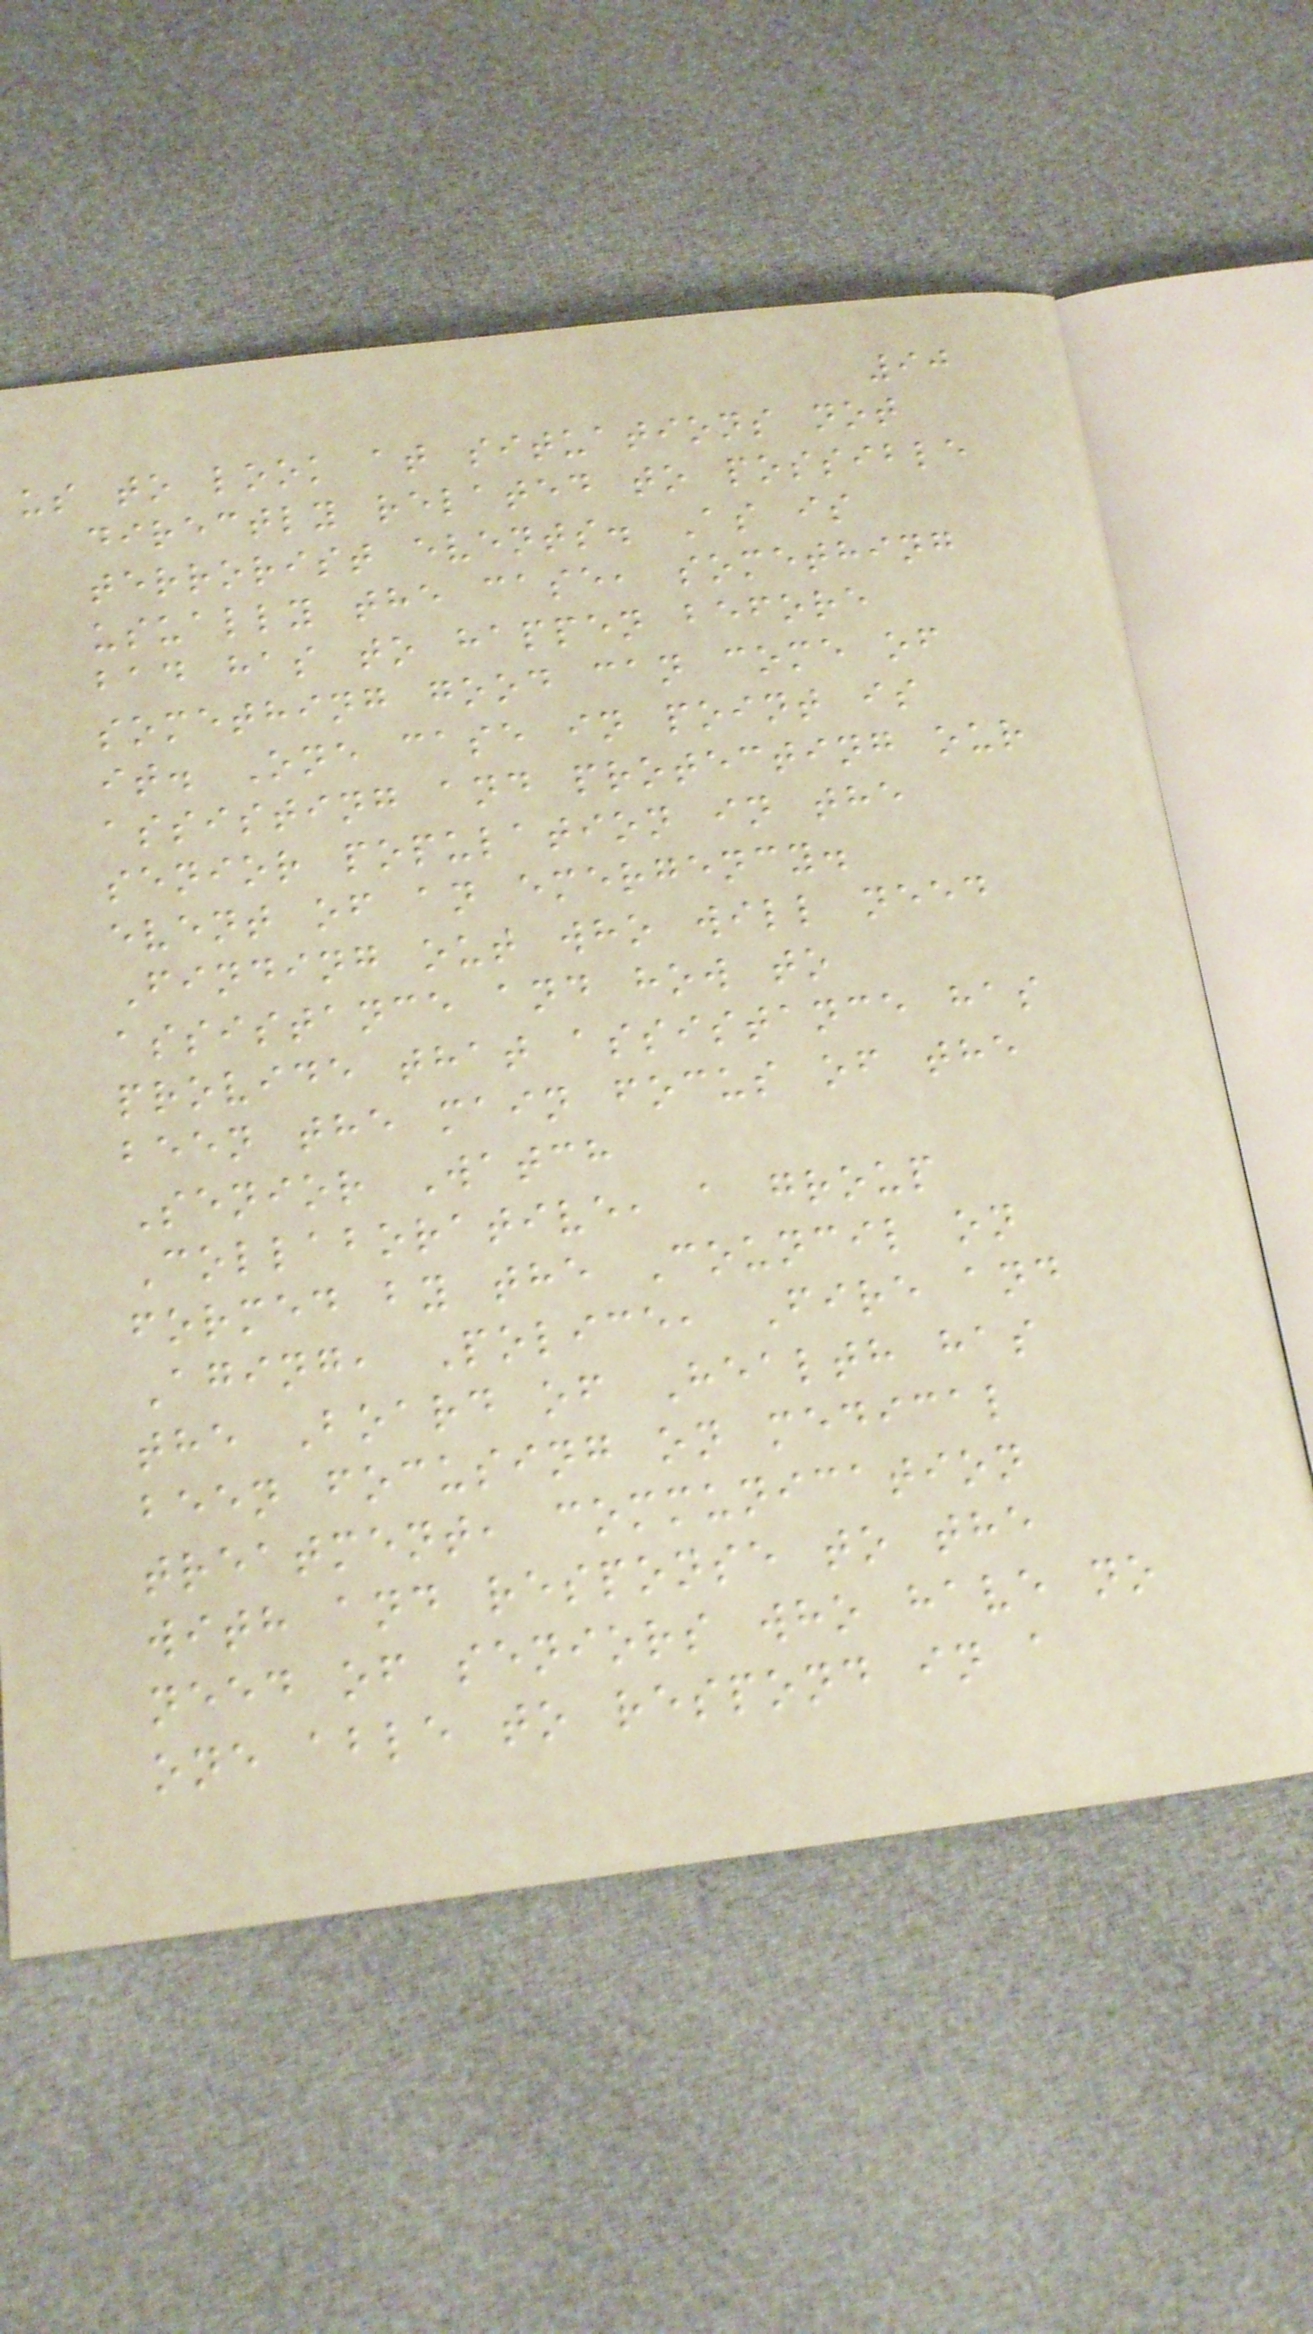90
us to look at situations not
directly related to possible
terrorist events. As is
usually the case, something
bad has to happen before
something good can come of
it. One case in point is
assisting and protecting our
senior population in the
event of an emergency.
Finding out who will need
assistance and how to
provide that assistance has
been the main focus of the
Senior Watch
Collaborative, a group
formed by the Council on
Aging, Police, Fire and
the Board of Health has
been focusing on medical
treatment, communication
with and response to the
need of seniors who have no
one able to respond in a
